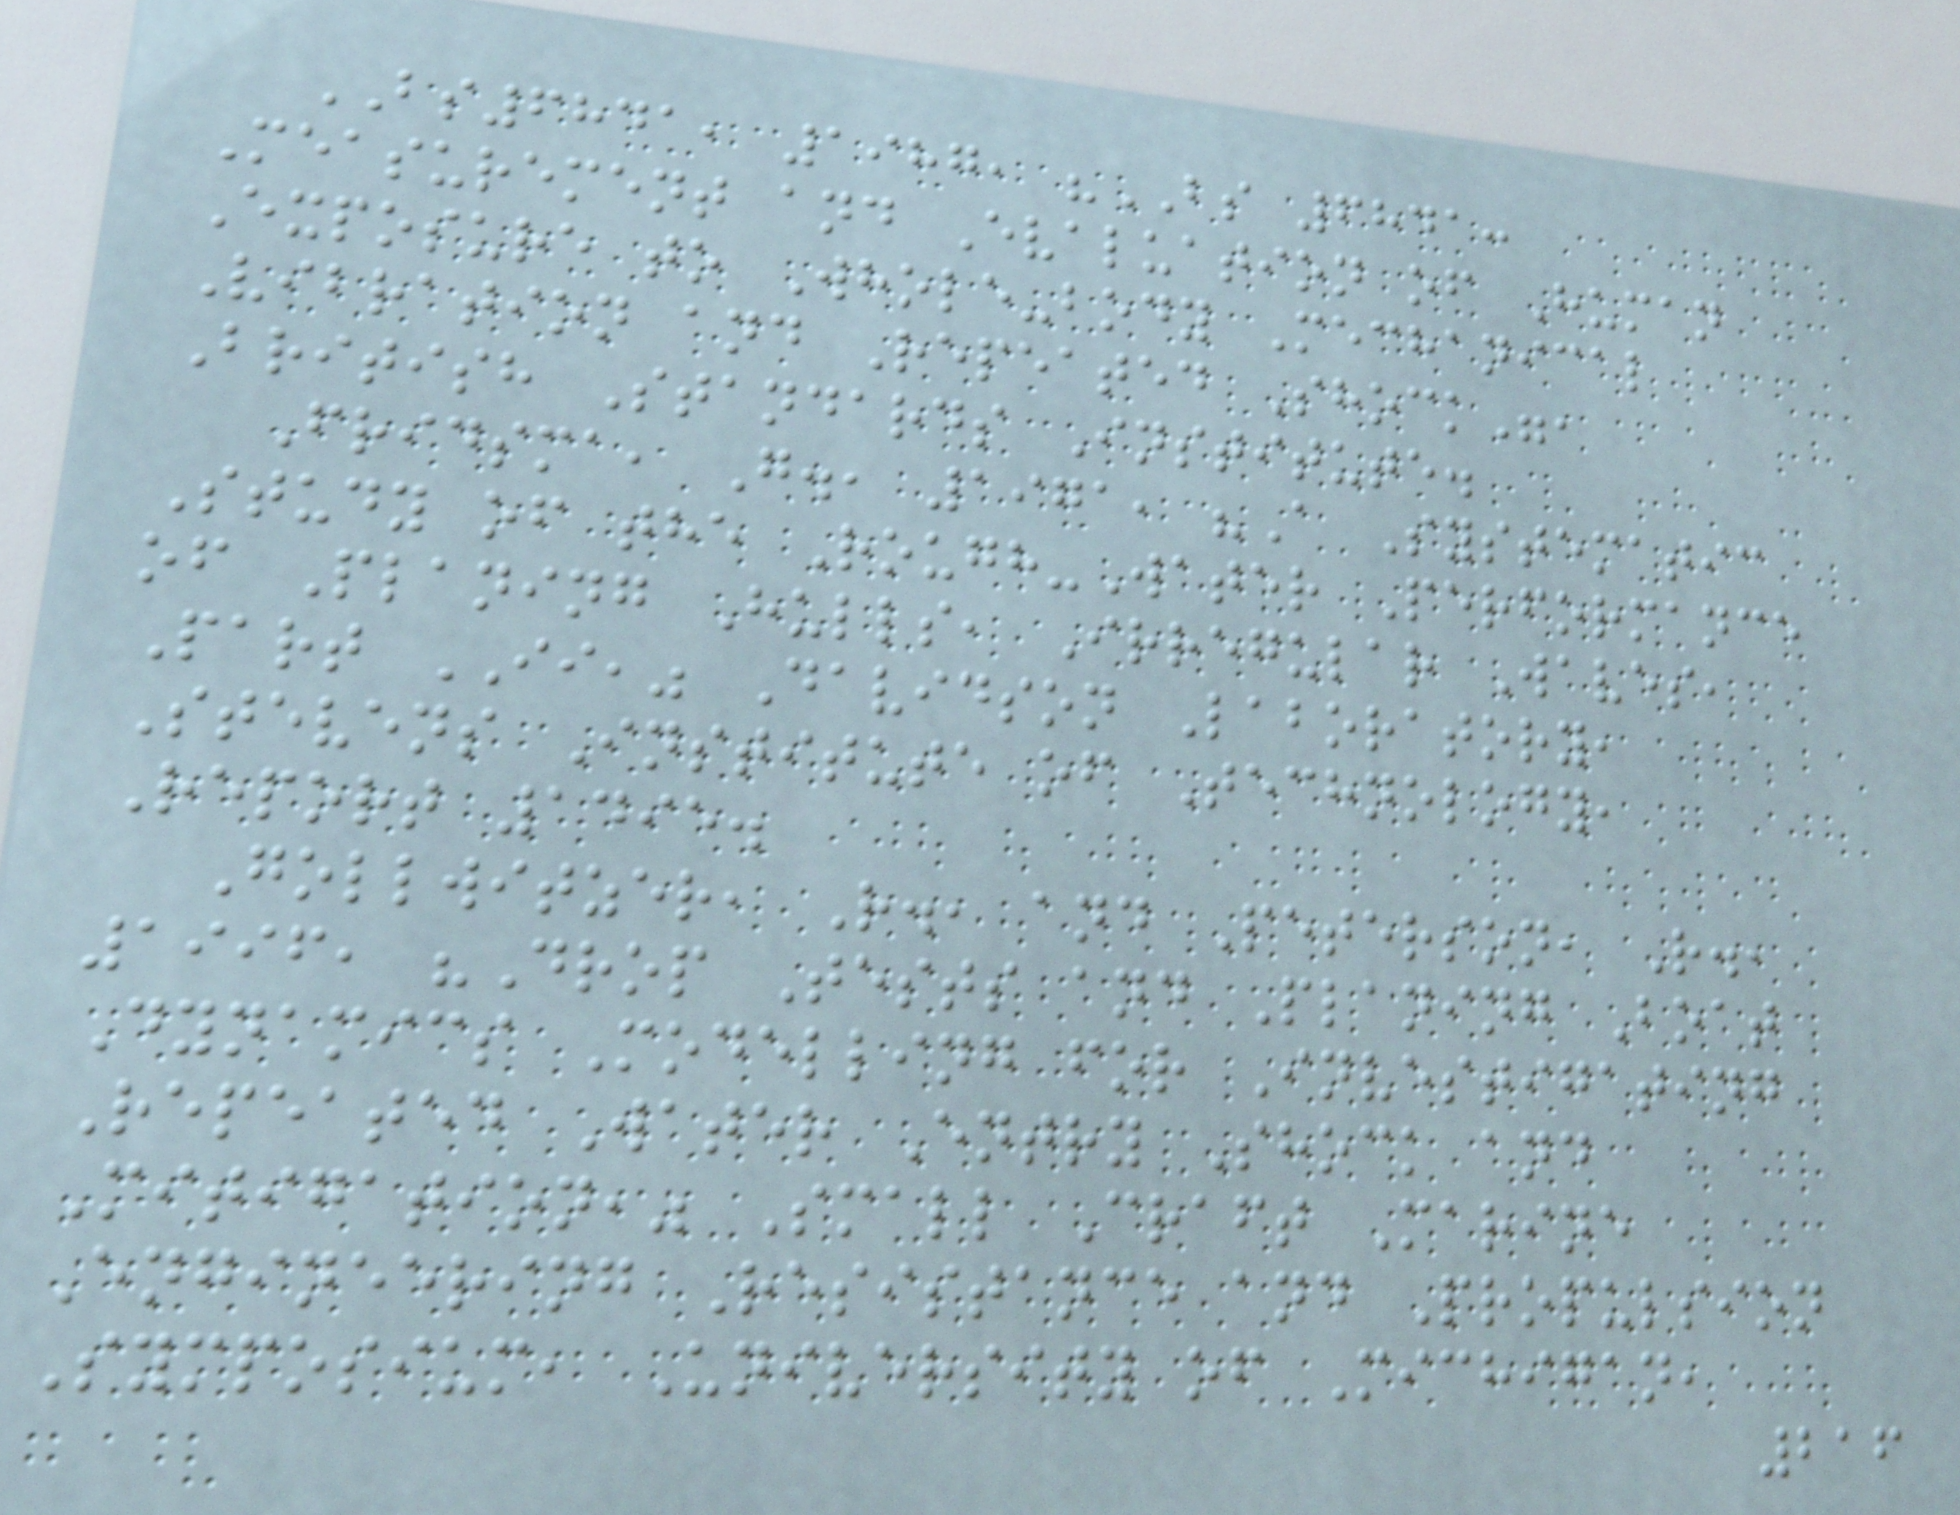BS6841, 1987, "BS 6841:
Measurement and Evaluation of Human
Exposure to Whole-body Mechanical
Vibration and Repeated Shock",
British Standards Institute.
Fridsma, G., 1971, "A Systematic
Study of the Rough-Water Performance
of Planing Hulls, Irregular Waves,
Part II," Davidson Laboratory,
Stevens Institute of Technology,
Report 1495.
Gollwitzer, R., and Peterson, R.,
1996, "Drop Tests and Planing Boat
Dynamics Modelling for Investigating
Repeated Water Entry Shock and
Mitigation," Small Craft Marine
Engineering Resistance and Propulsion
Symposium, University of Michigan,
216
